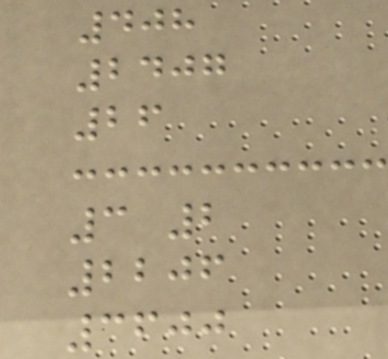408
2407
26
3 2
2206
3600
